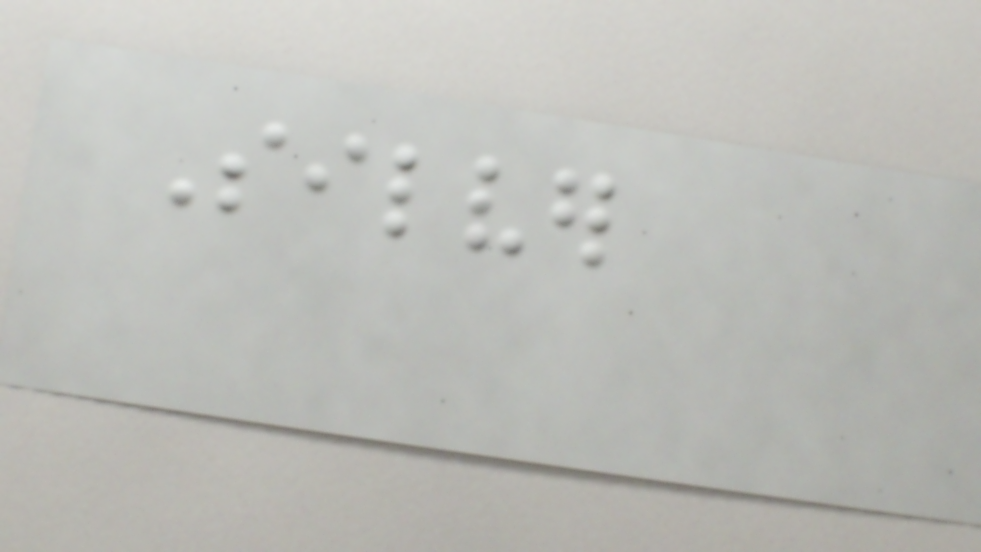Silver
